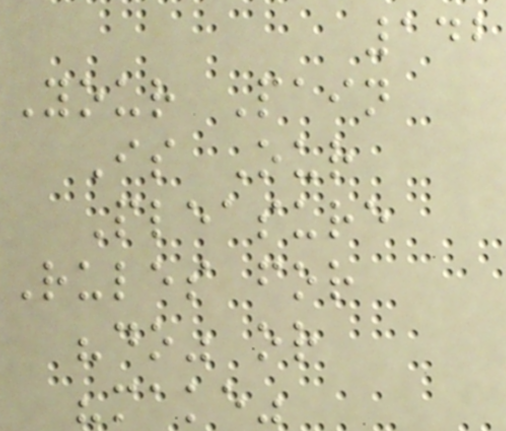142
Your Pain
Is Our
Pleasure
Rules for
"do" or
"make"
